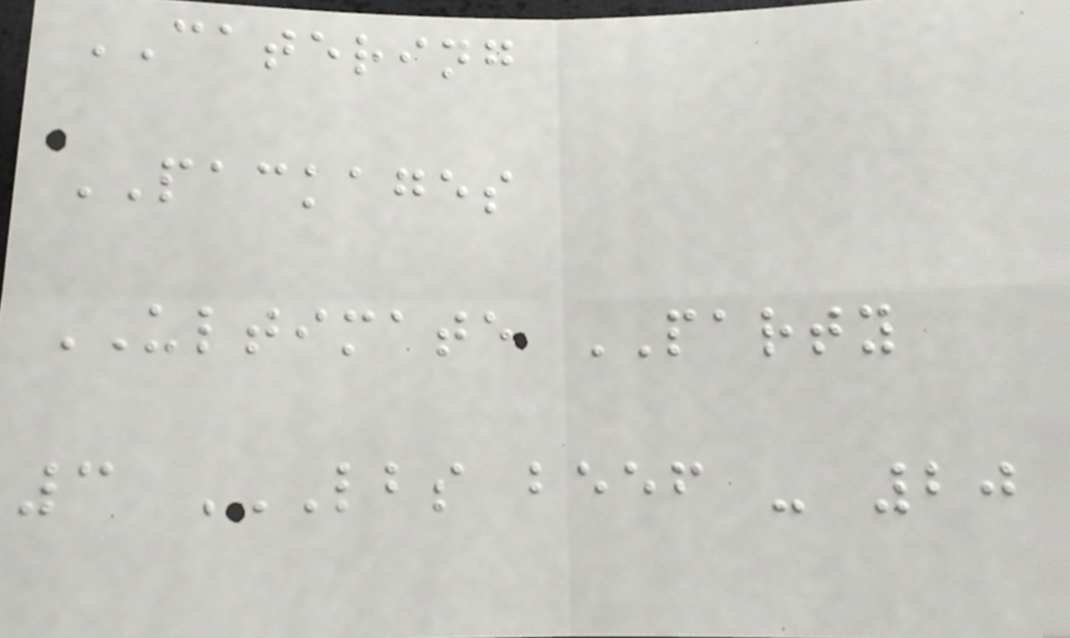CATERING
PACKAGES
ULTIMATE PARTY
3 LBS BEEF - 20
